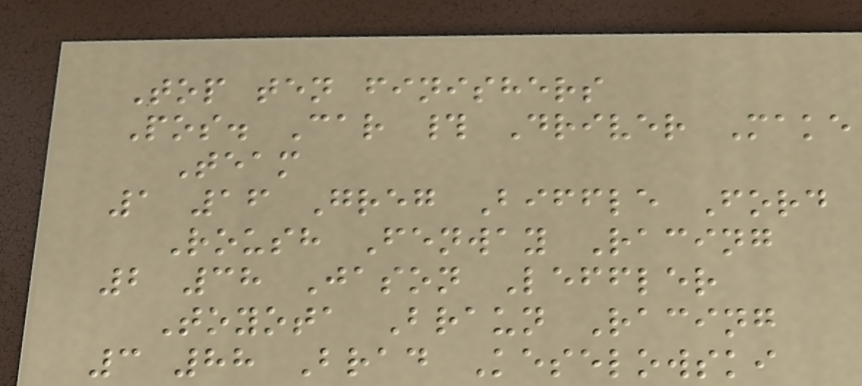Top ten finishers
Pos. Car # Driver Make
Team
1 16 Greg Biffle Ford
Roush Fenway Racing
2 38 Jason Leffler
Toyota Braun Racing
3 88 Brad Keselowski
